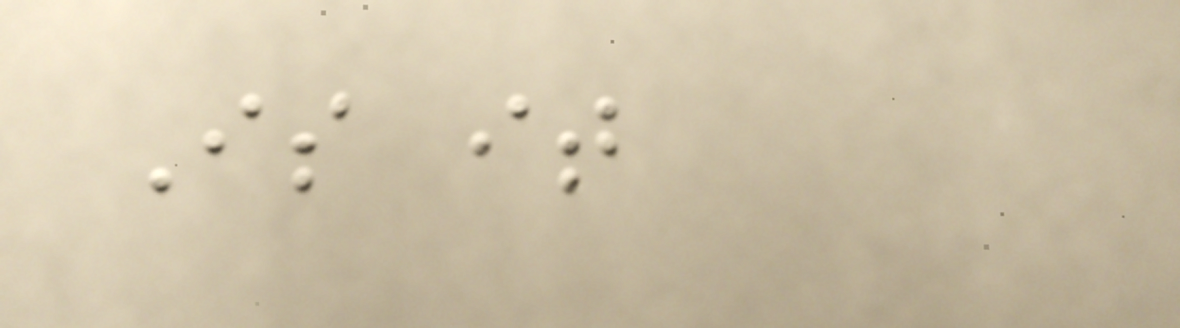Is it
